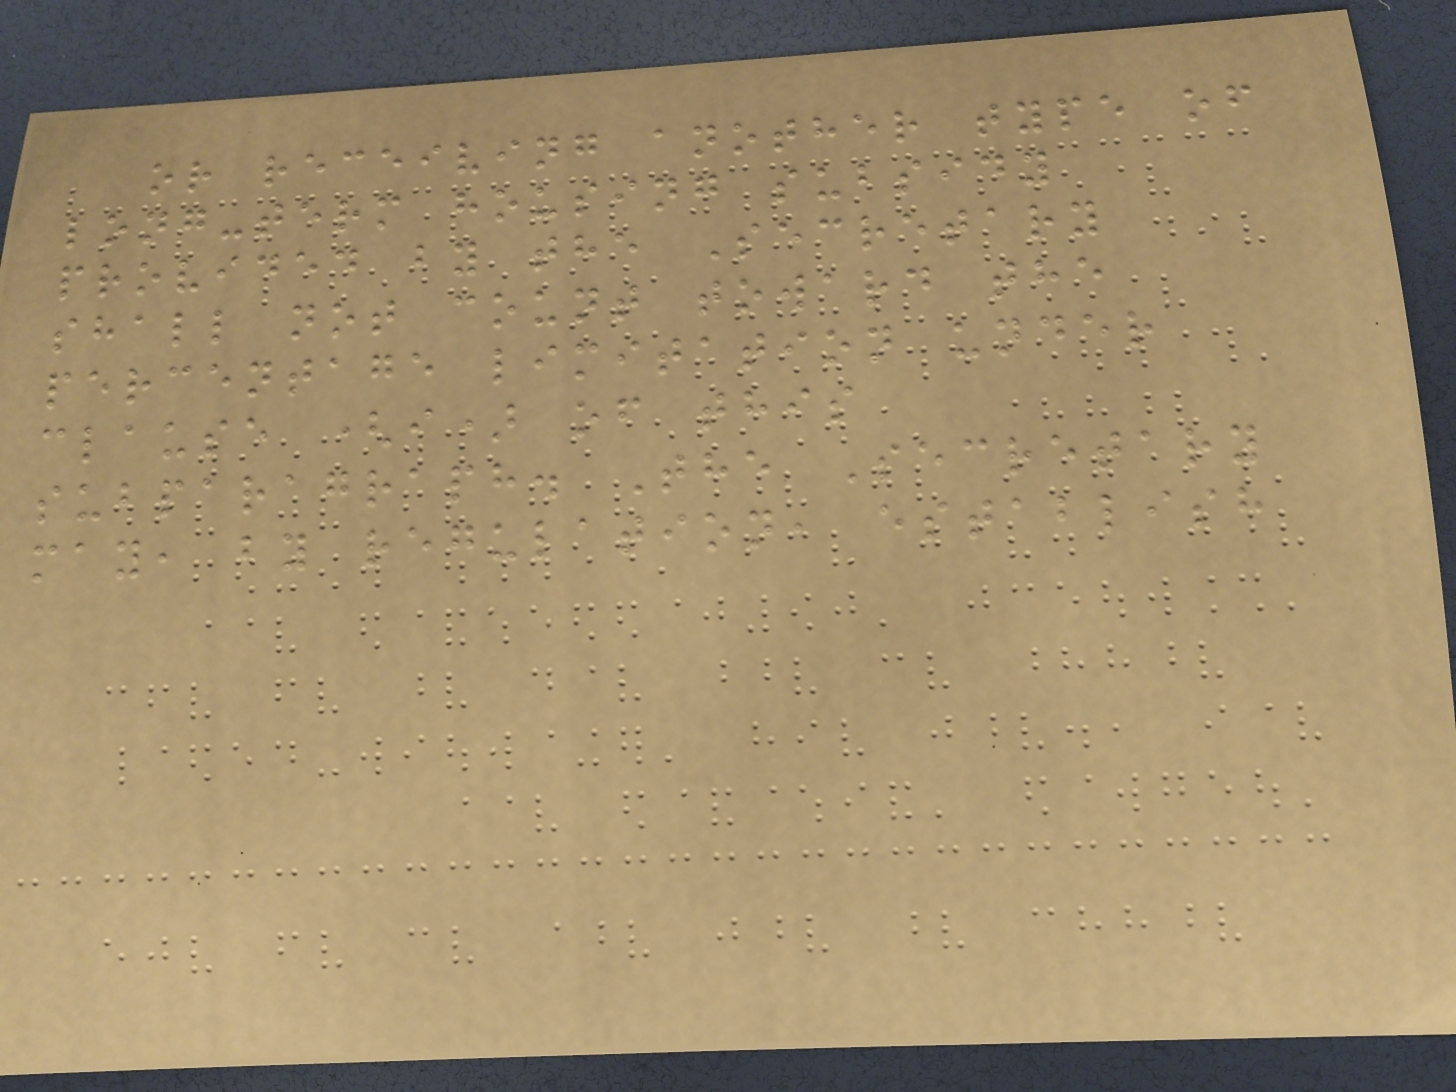or receiving another type of
long-term housing subsidy
provided by the Secretary
shall not count toward the
percentage limitation under
clause (i) of this
subparagraph. The Secretary
may, by regulation, establish
